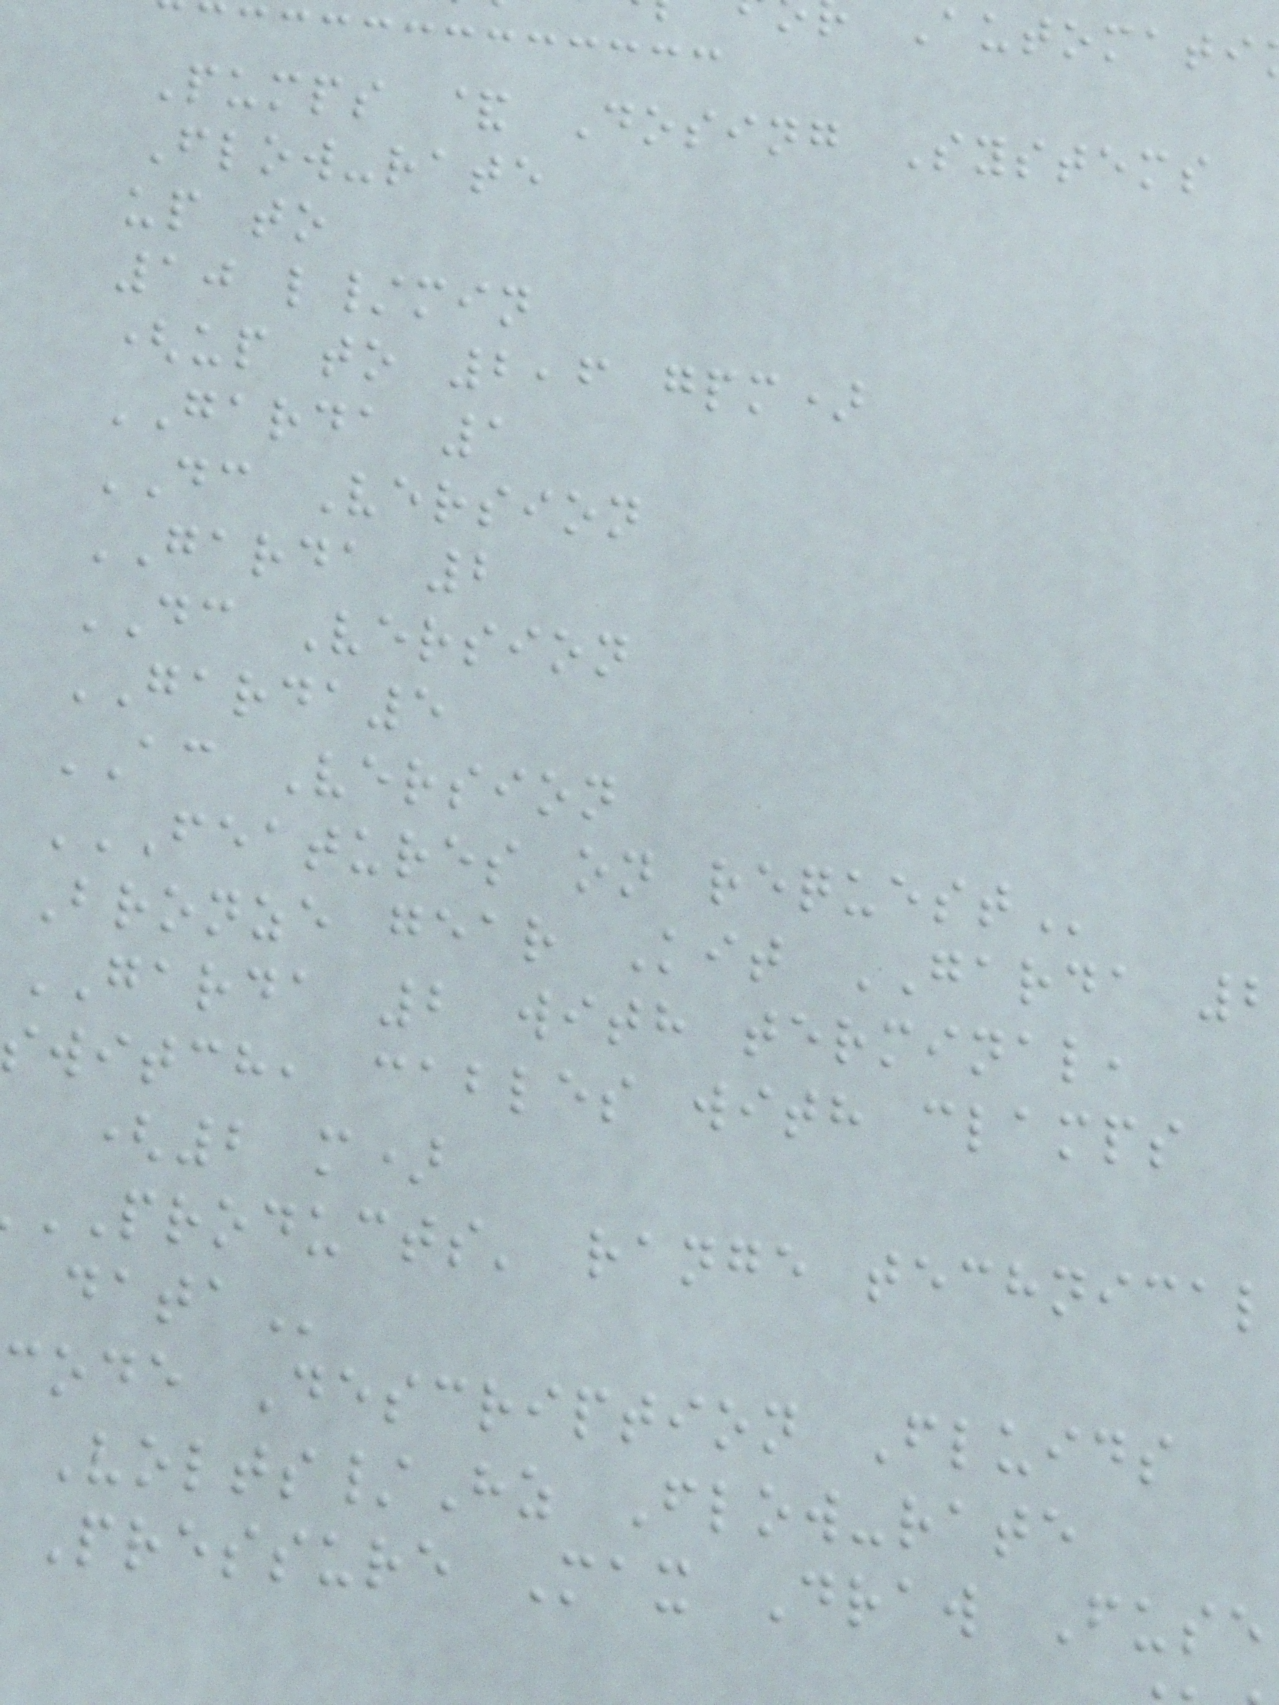Automati
Pumps & Dosing Systems
Flow-rate
up to
10 l/min
(up to 2,6 gpm)
GARDA 1
DC Version
GARDA 2
DC Version
GARDA5
AC Version
FEATURES ON REQUEST
Bronze gear Kit GARDA 2
GARDA 2 with terminal,
switch, cables with clamps
(2 m)
PRODUCTS' range technical
code Description Fluids
Volts/Hz Flow-rate
Pressure Max Draw Fuse
